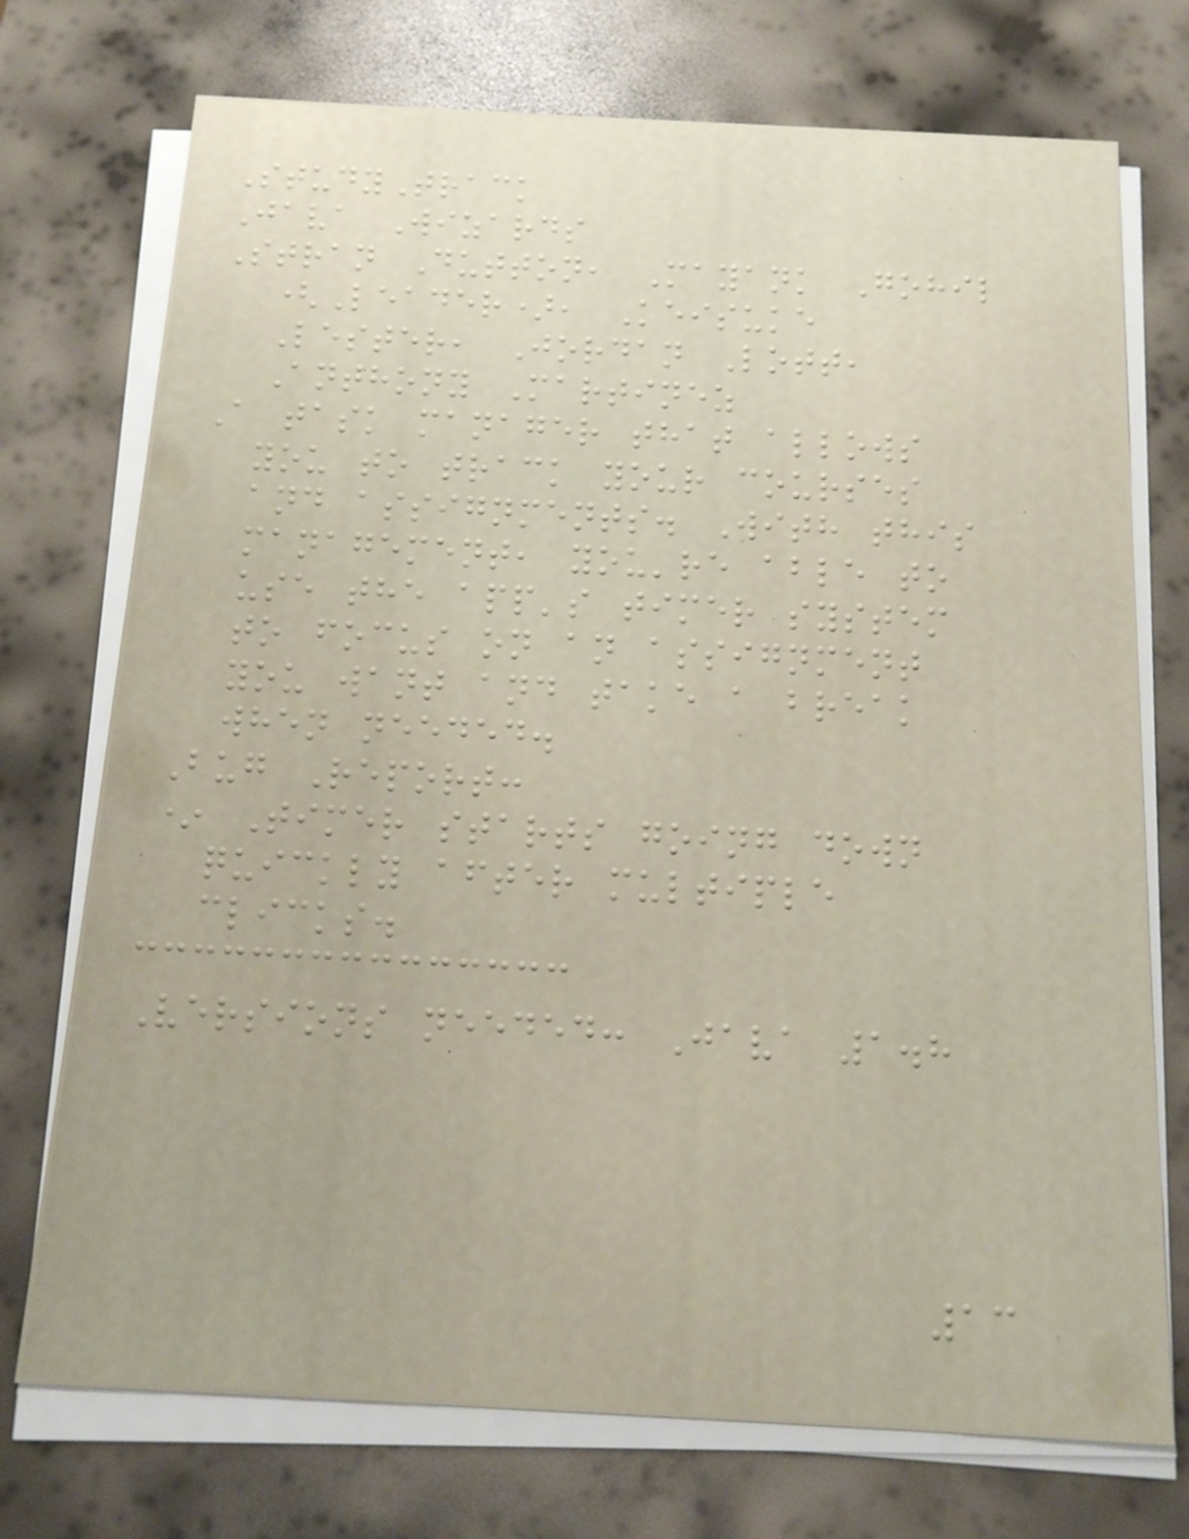StudyTrack
Java Wizards
Stran Dutton, Mayank Gohil
(Leader), Keisuke
Lester, Jordan Lott,
Anthony Martinez
A task manager that allows
you to track your courses
and assignments. With this
management, you're able to
use the app's timer system
to focus on an assignment
you want and take a break
when needed.
Bug Report:
* Timer starts going down
quickly after multiple
clicks.
Versions needed: Java 1.8
13
